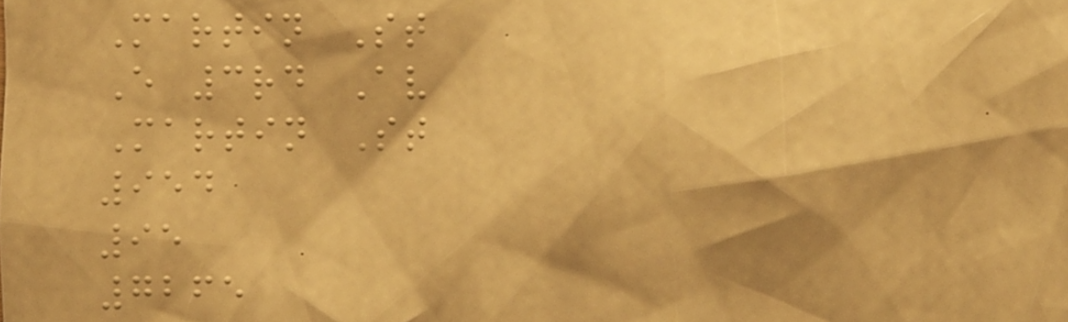Martin St
E 3rd Av
Martin St
954
95
7265
